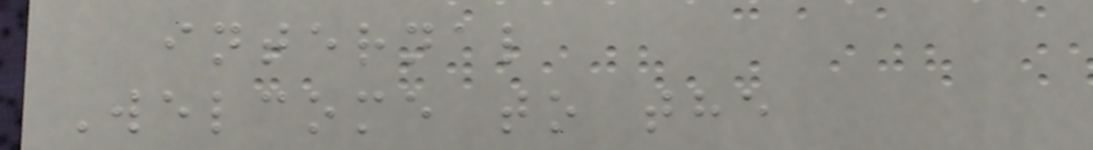internal
Welcome to the
